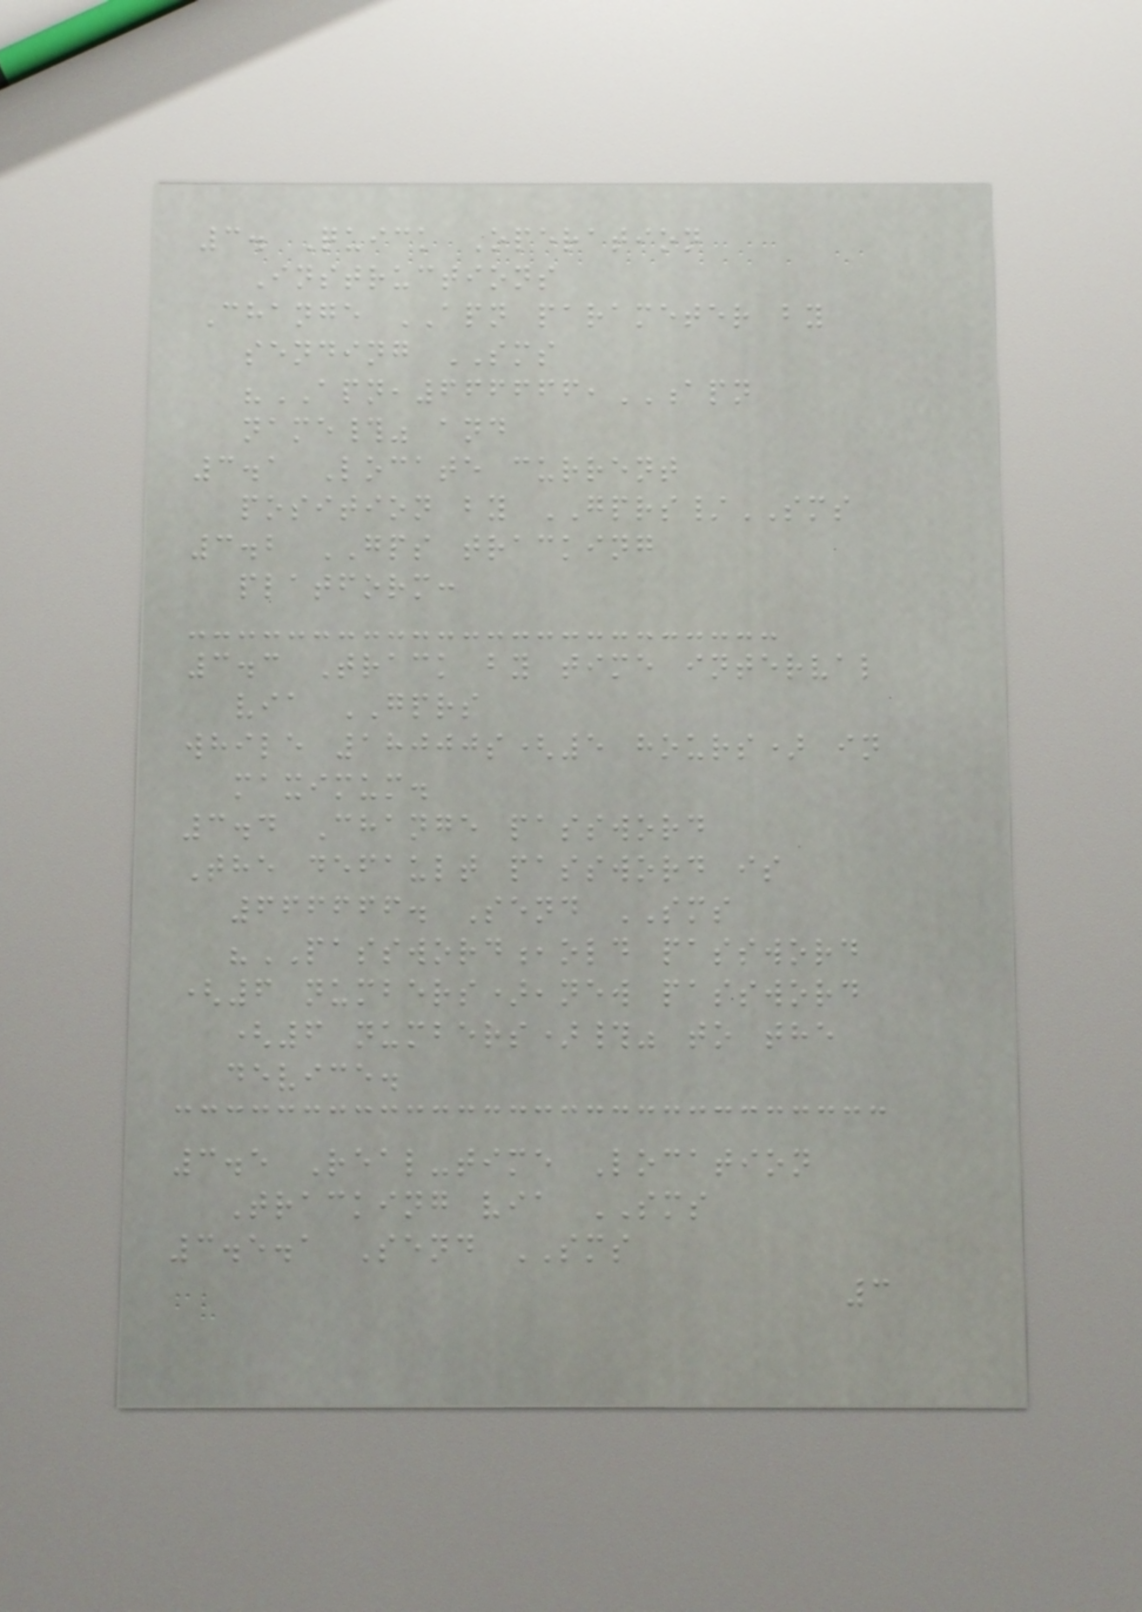3. Quick Operation
Instructions
Change APN parameter by
sending SMS
"APN,666666,APN
name#" and
3.1 Locate current
position by GPRS/SMS
3.2 GPS tracking
platform:
3.3 Track by time interval
via GPRS
while 18000s(5 hours) in
maximum.
3.4 Change password
The default password is
666666. Send SMS
"PASSWORD,old password
(6 numbers),new password
(6 numbers)#" to the
device.
3.5 Real-time Location
Tracking via SMS
3.5.1 Send SMS
3
